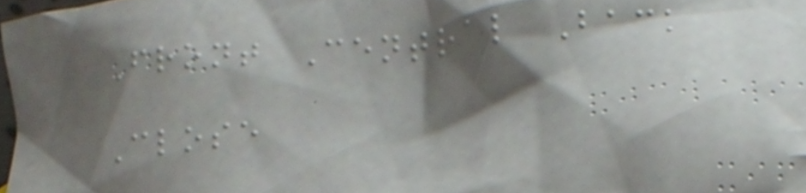Front Central Back
Close
